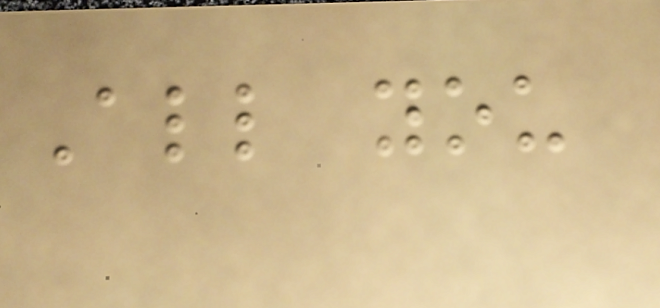All you
